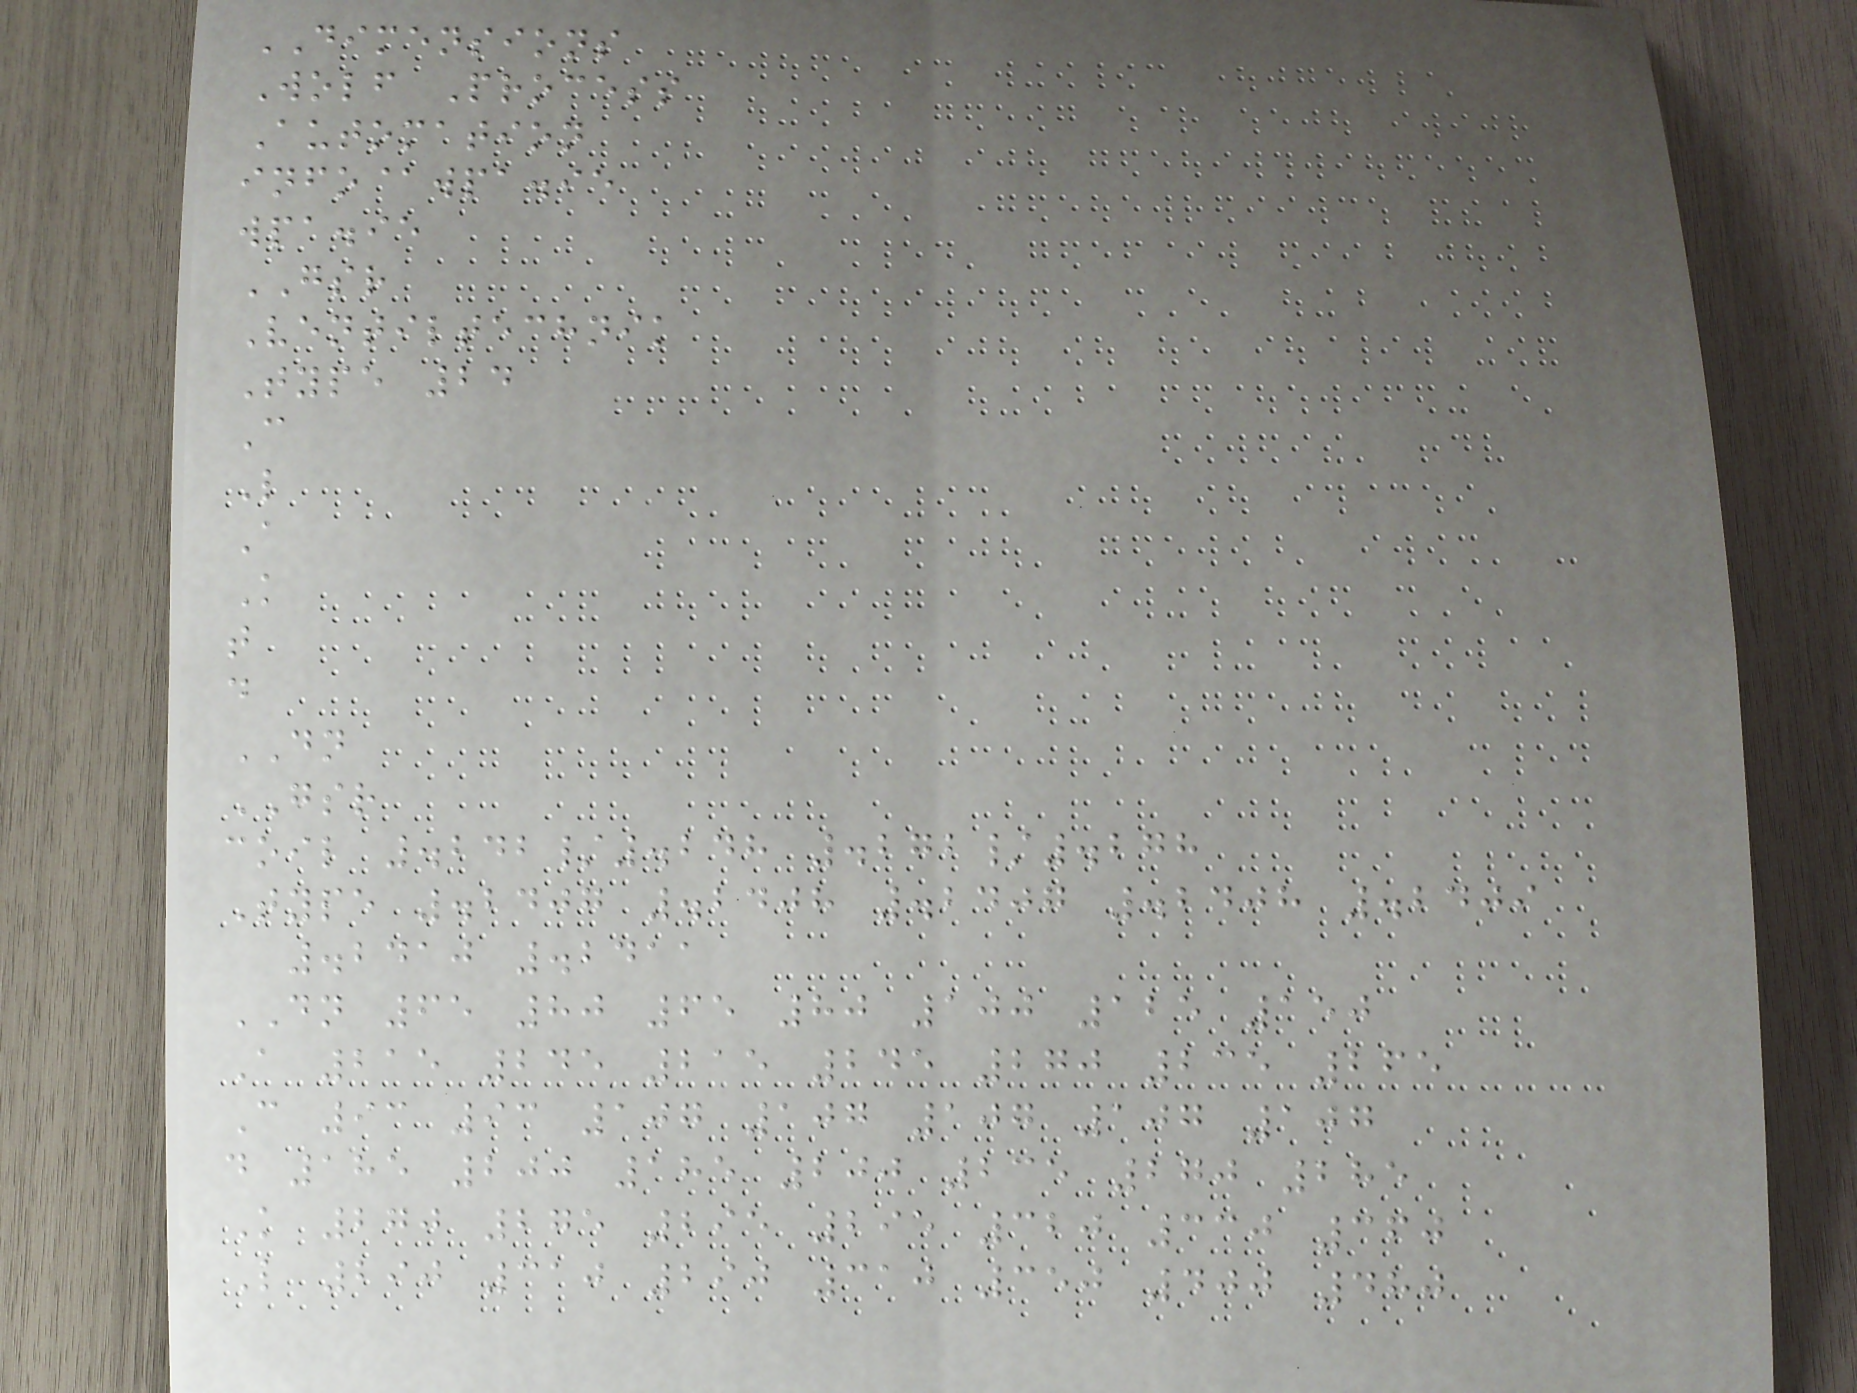DIMENSIONS
Wolf Process
Automation
info@wpa.ie
wpa.ie
GSR
Ventiltechnik
Type 24
C
L
A
K
t
d
DN
GSR
coil .242/.248 .272/.278
Type .2407 .2408 .2407 .2408 .2409
.2410 .2411
DN 65 80 65 80 100 125 150
A 215 245 215 245 270 235 265
C 93 93 107 107 107 107 107
d 185 200 185 200 235 270 285
K 270 275 295 295 320 330 360
L 290 310 290 310 350 400 480
